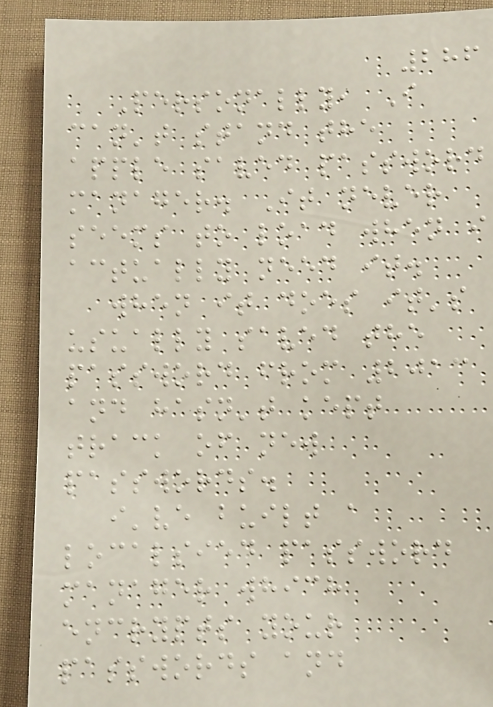286
Personally, I
can't stand the
apple saved password
manager. It never
seems to load when i
actually need it.
when it does it's
usually saved the
password from 2013
and hasn't kept
track of new
passwords.
i've built a
localsied password
manager which
encrypts your
passwords and
